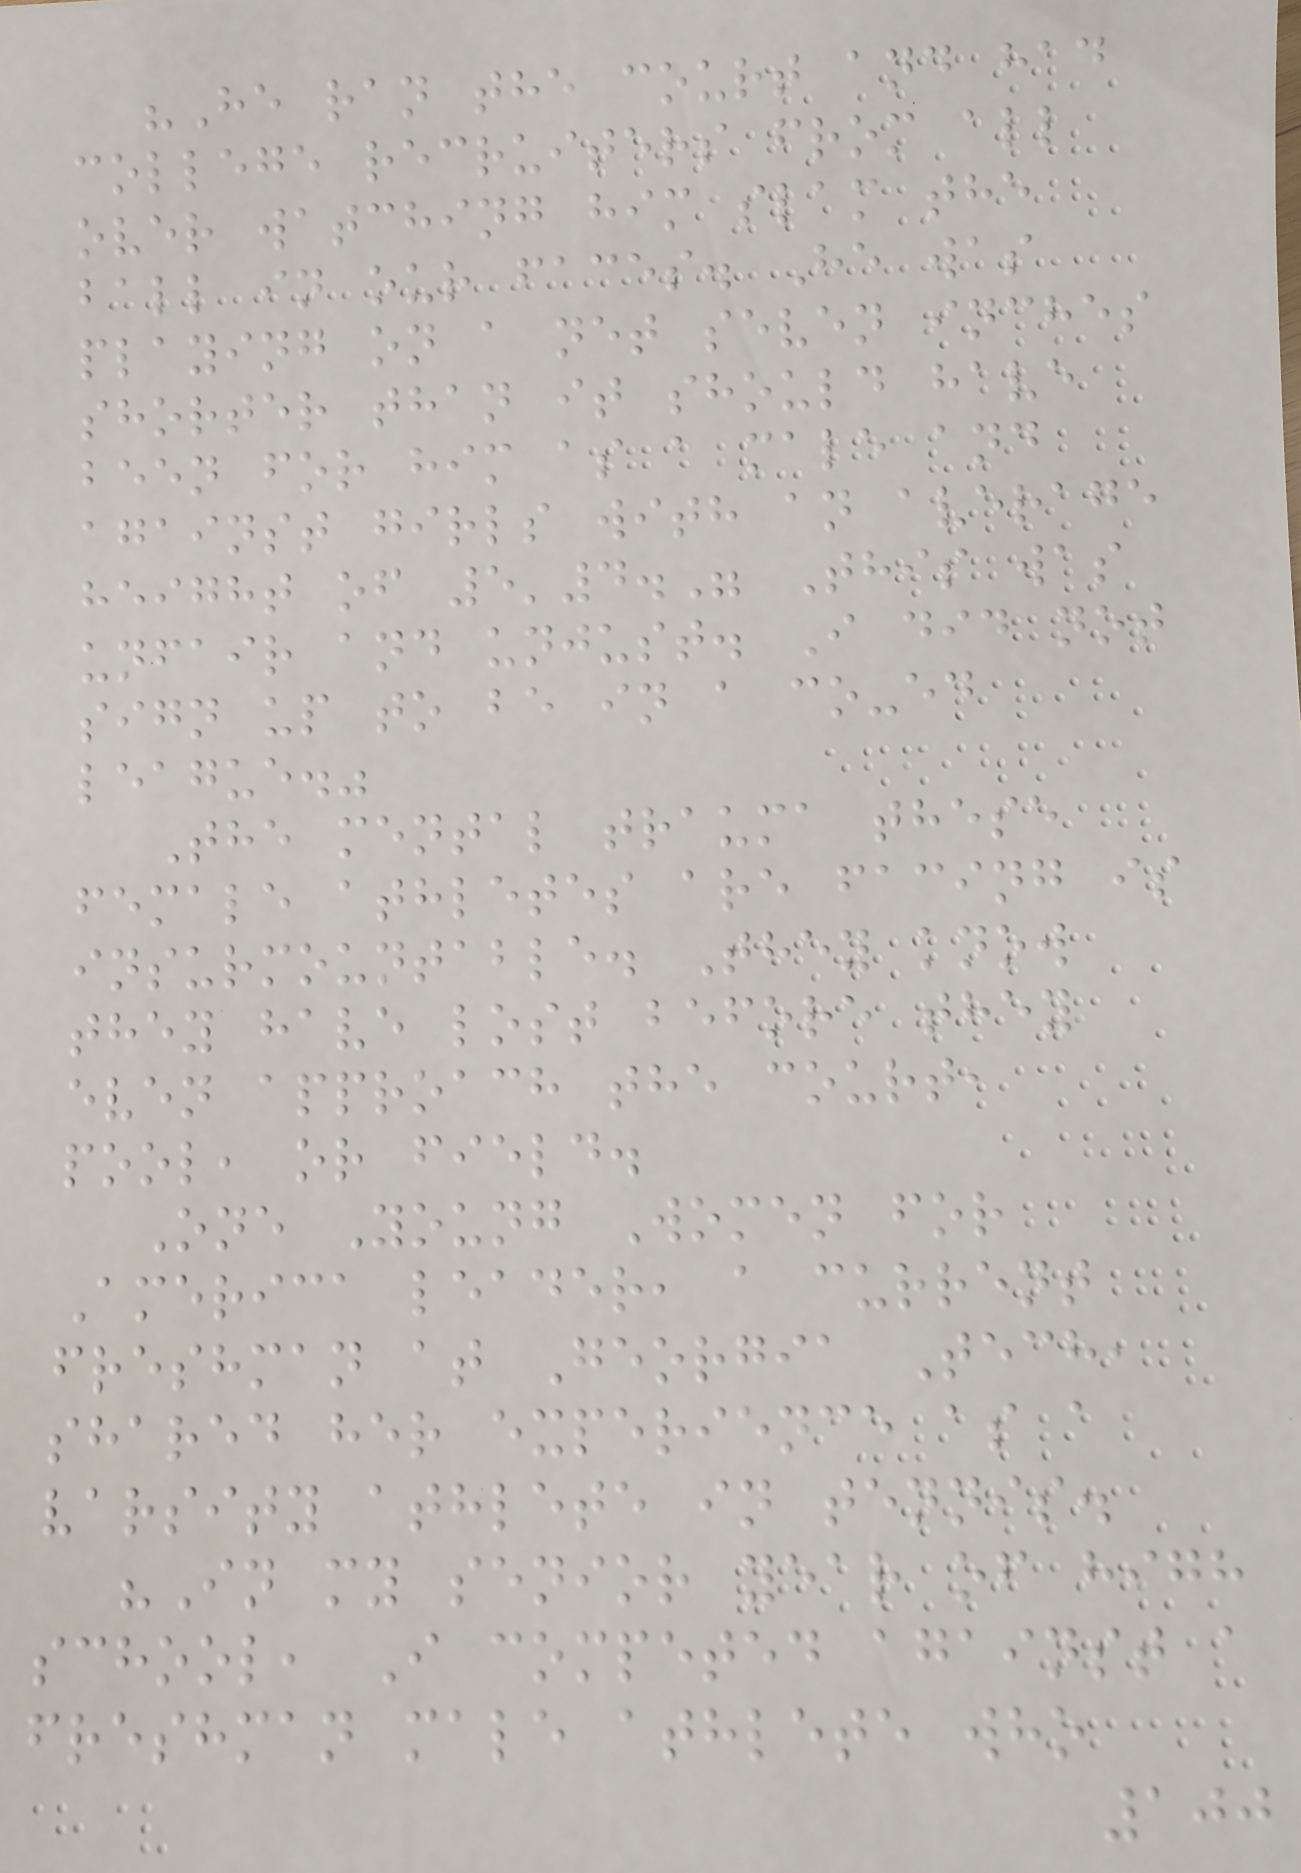"He ran the court and had
college recruiters from all
over watching him slam the
ball in our faces. He was
playing on a net seven inches
shorter than it should have
been for him as a male and
against girls with an average
height of 5'4." This was
unfair and unjust. I did not
sign up to be in a co-ed
league."
The mental trauma these
female athletes are facing is
insurmountable. They know
they have lost before they
even approach the court,
pool, or field.
One Young Women for
America leader, a current
freshman at Georgia Tech,
shared her experience as a
varsity athlete in tennis.
"In my senior year of high
school, I competed against a
freshman male athlete who
100
